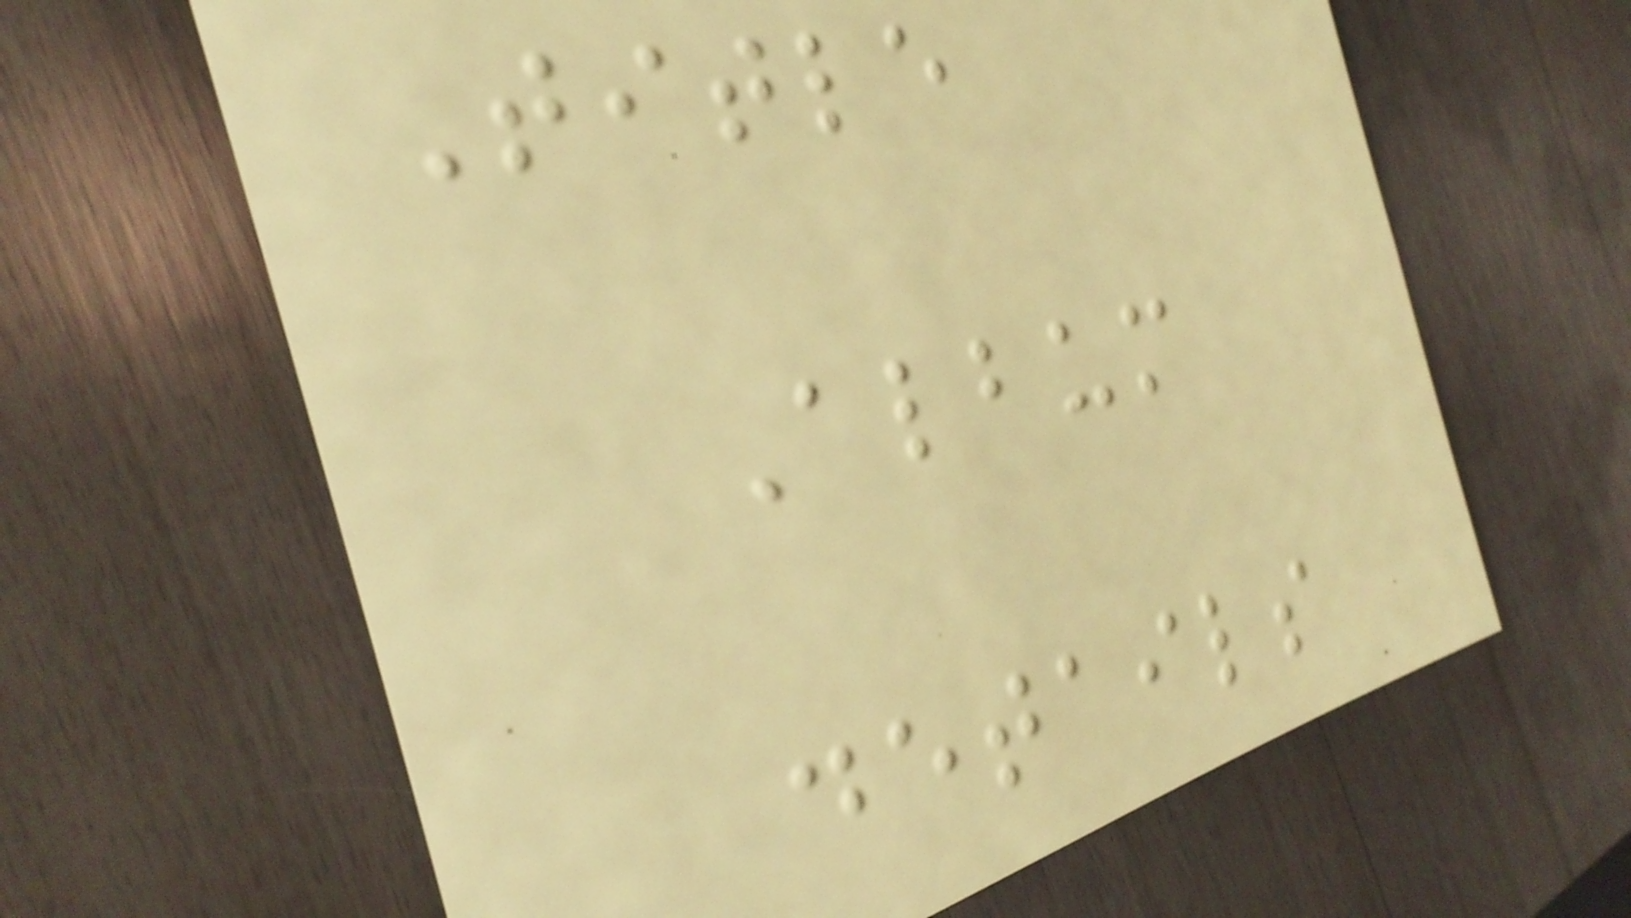Title
Album
details
